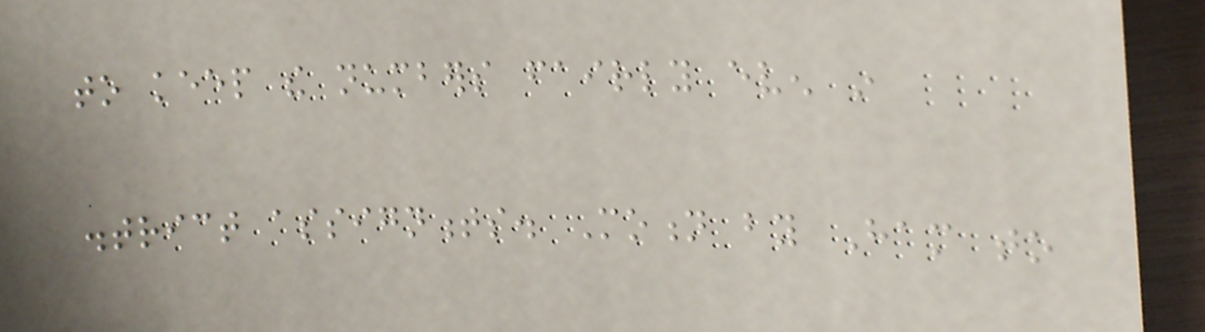to keep the numbers fairly even in
district assignments. Motion by Ham to
